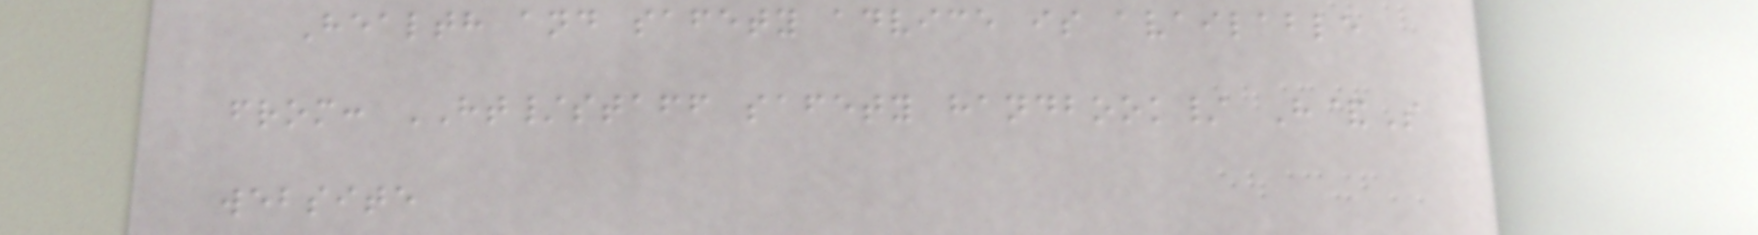Health and safety advice is available
from: HT/staff safety handbook/ H&S
website
